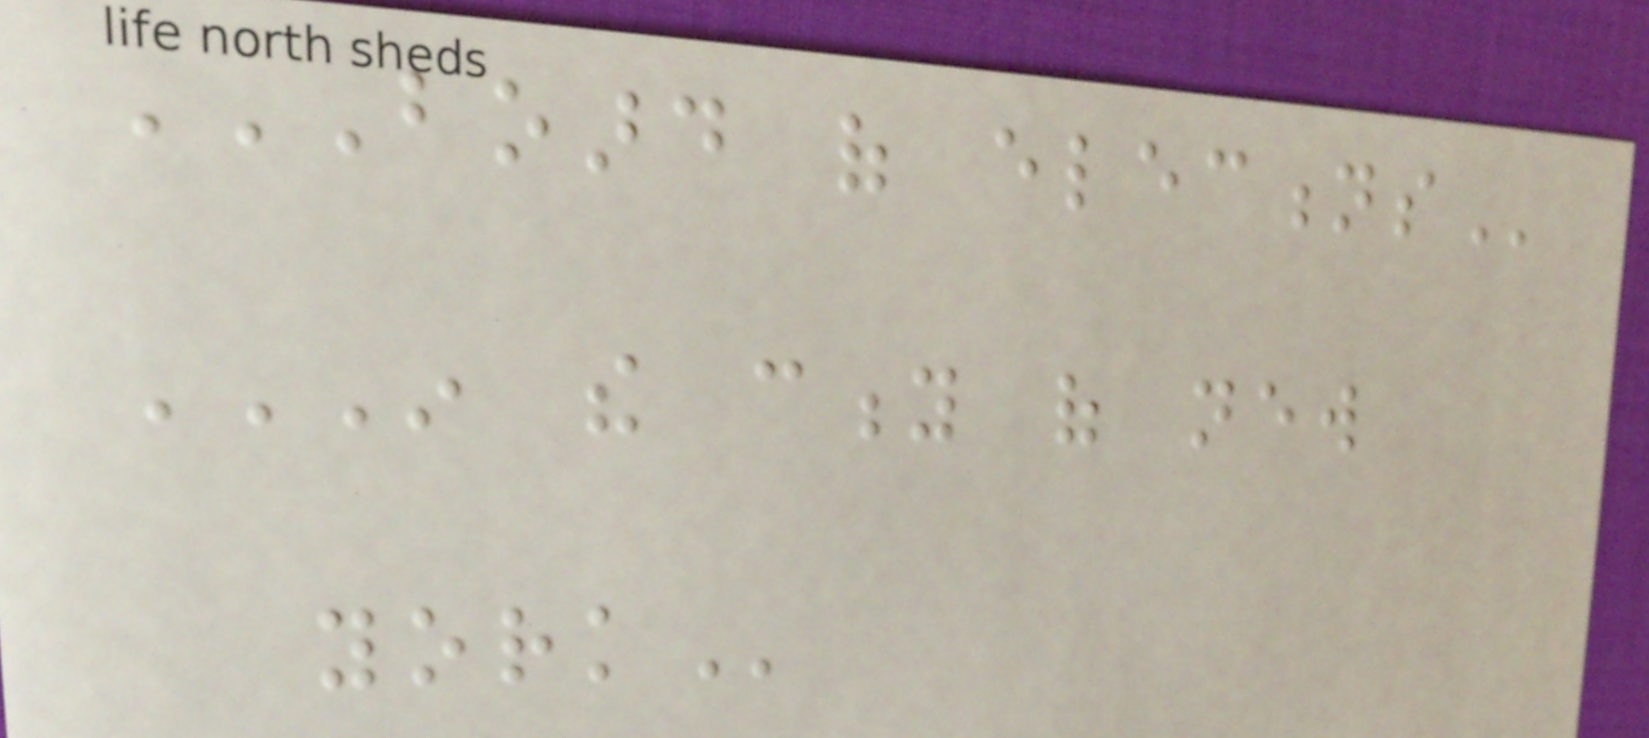BOARD OF ELECTIONS
IN THE CITY OF NEW
YORK
